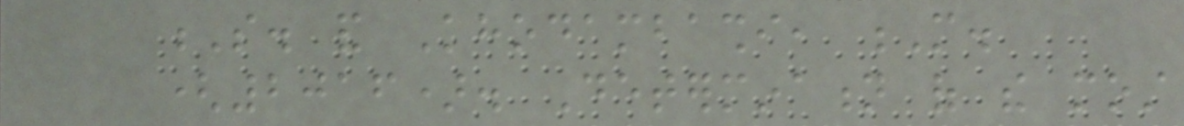S. and Khodambashi, M.
(2016). Determination of the most
